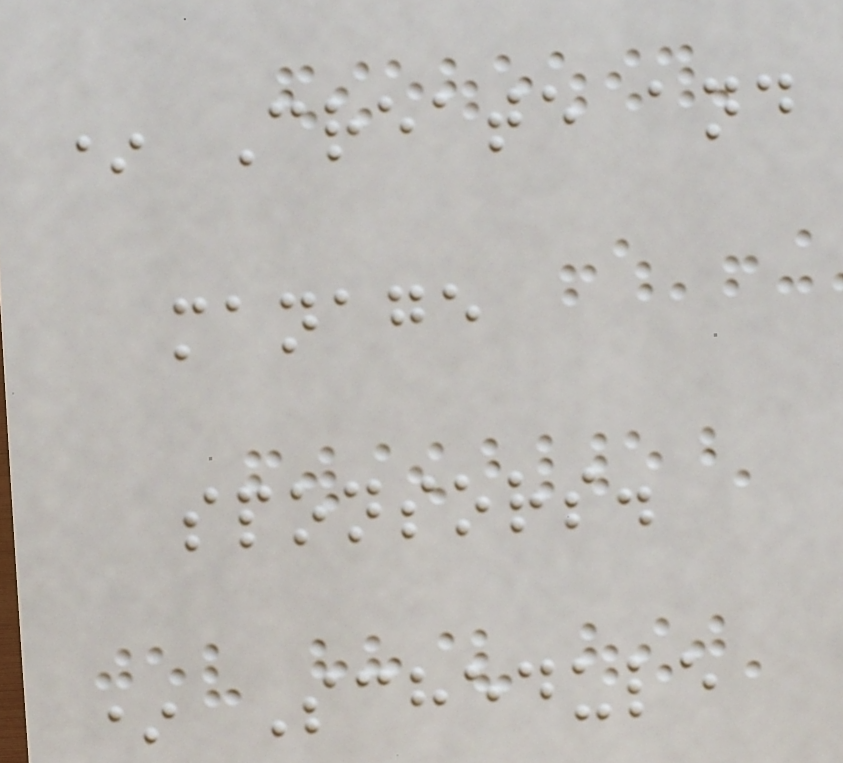* Create and
manage
sponsors.
* Schedule
